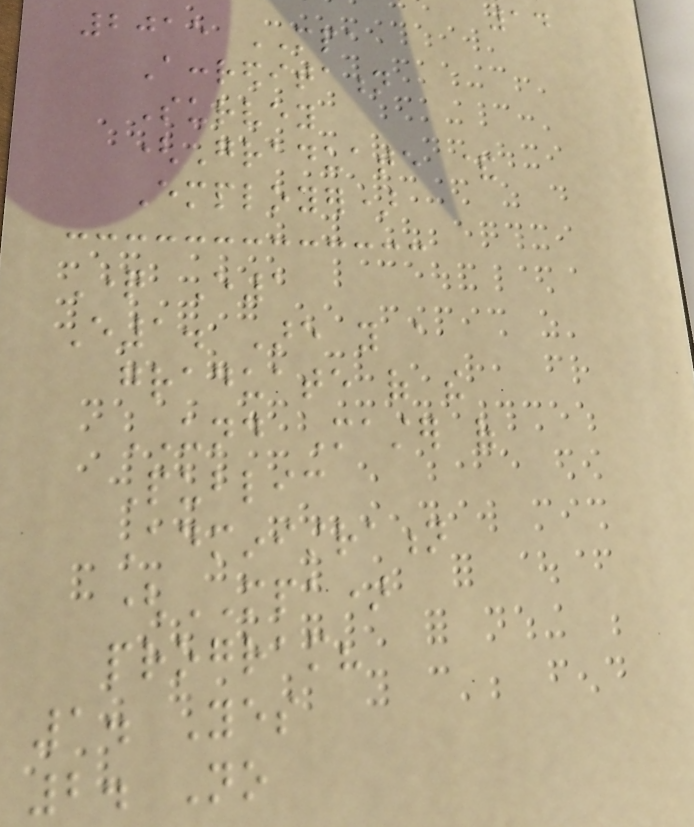14
2015 MPA
Accreditation
Survey
(Graduate &
Employer)
Question E1
E1. Are you a
graduate of the
UND Master of
Public
Administration
(MPA)
program?
1. Yes
2. No
